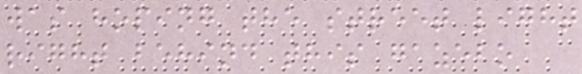was hoping the street light
right behind this gazebo
